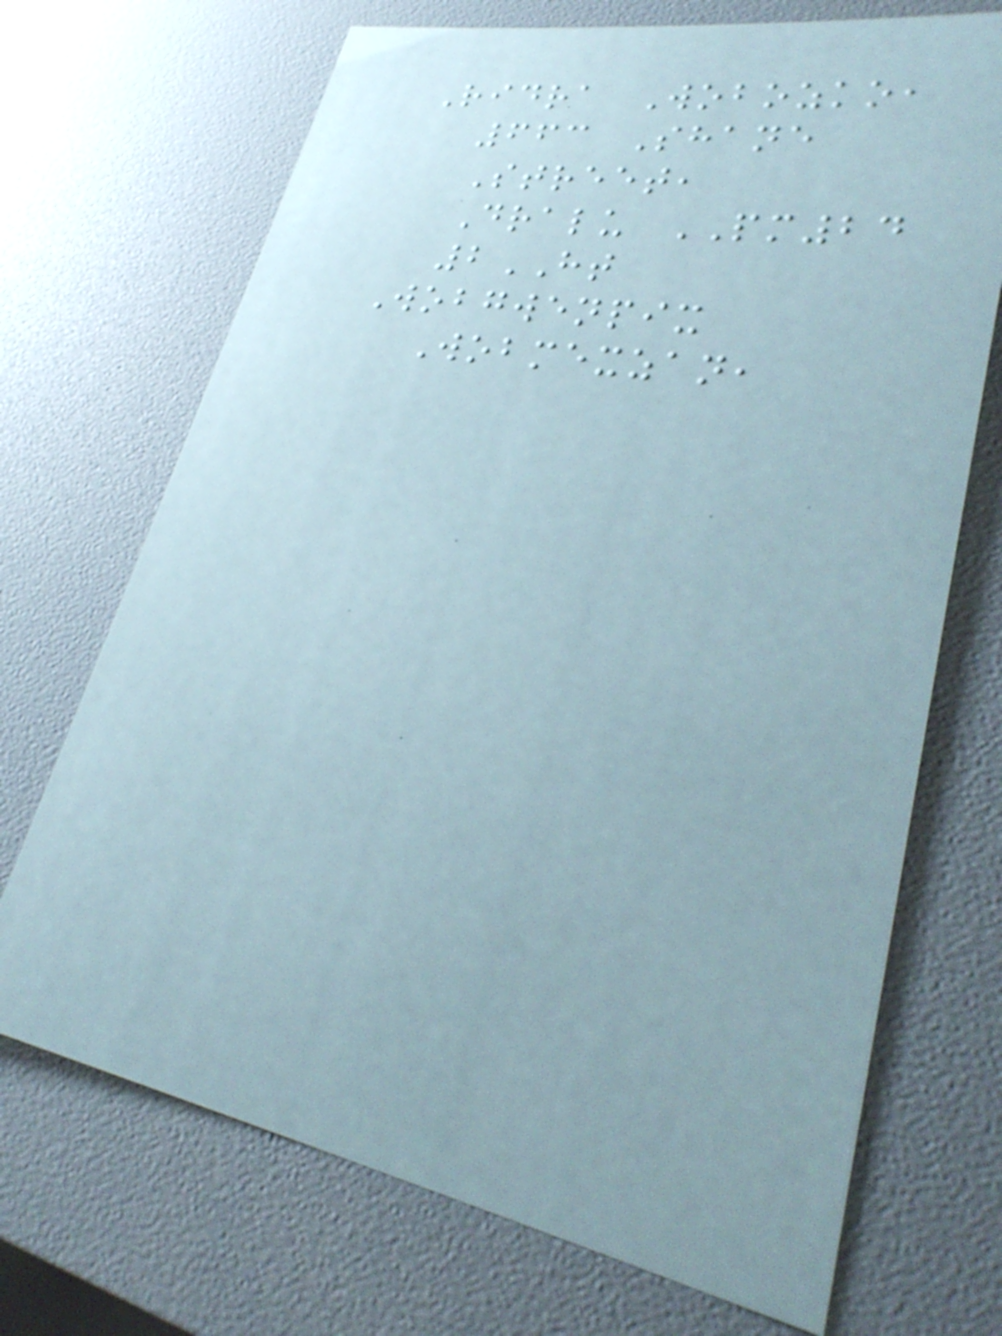Ridra Wobozko,
663 Shane
Street,
Dralu PM24
2HT
Wobgwenpix
Wobmexzan,
